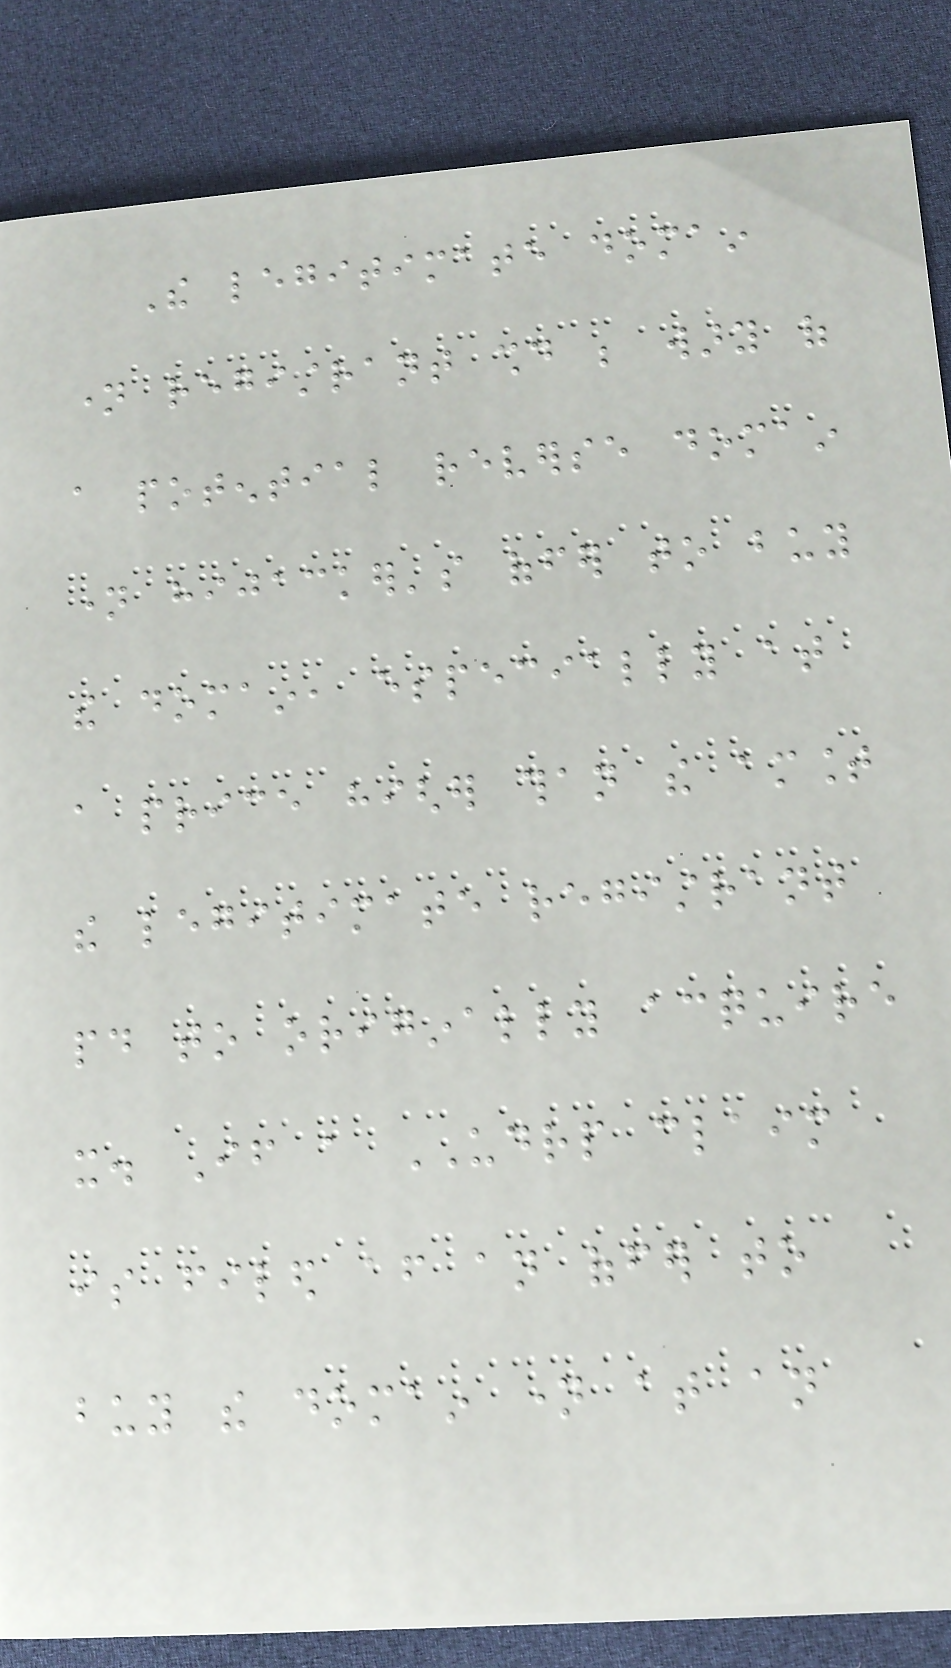The legitimate domain
name registrant should be wary of
a potential reverse domain
name hijacker's offer to buy
the domain, especially at
a price higher than the amount
the legitimate registrant
paid to originally acquire
it. If a UDRP claim
is filed after an offer to
buy the domain name at an
